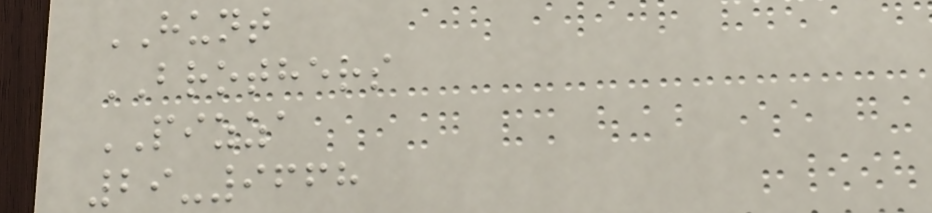HUNT
BROTHERS
PIZZA
29-9668
